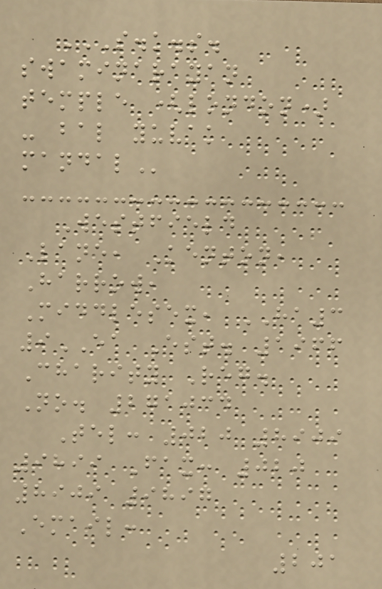S.K.S.
SWAMINARAYAN
TEMPLE (LONDON)
- BAL YUVAK
MANDAL
Westfield
Lane, Kenton,
Harrow,
Middlesex, HA3
9EA Est. 1966
Charity Reg.
No. 271034
Tel: 020 8909
9899 Fax: 020
8909 9897
Email:
201
